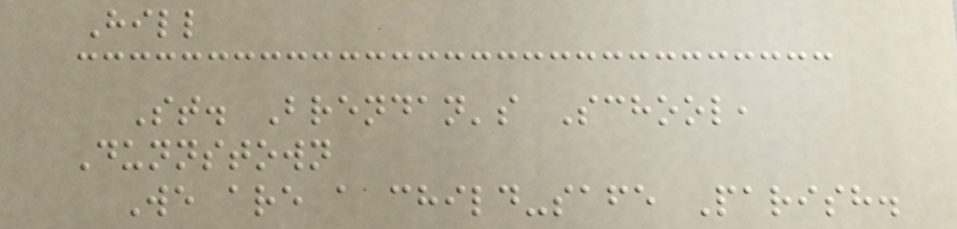Hill
St. Brendan's School,
Dunnstown
We are a child-safe Parish.
